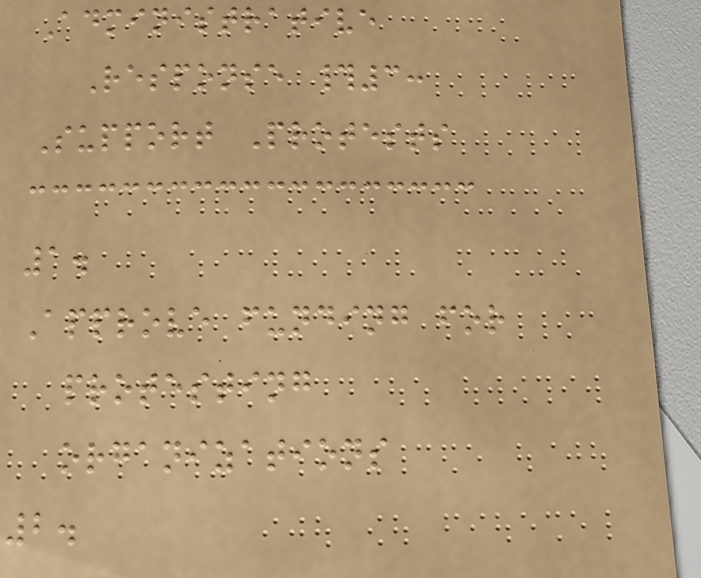Administrative
Response #3:
Support Protests
1.
Approve funding for
protesting
organizations
2.
